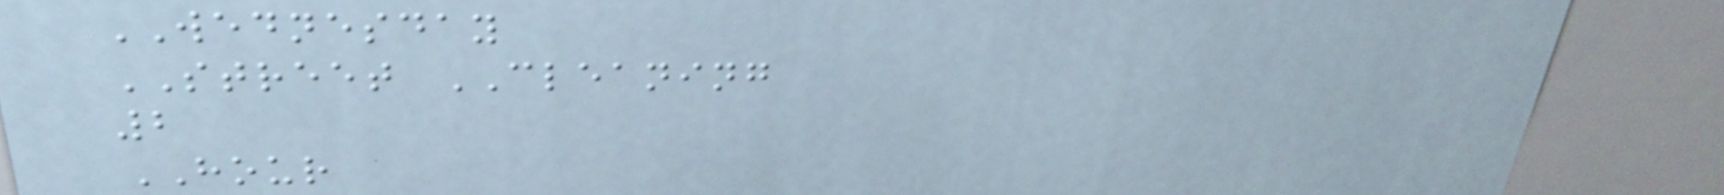WEDNESDAY
STREET CLEANING
2
HOUR
